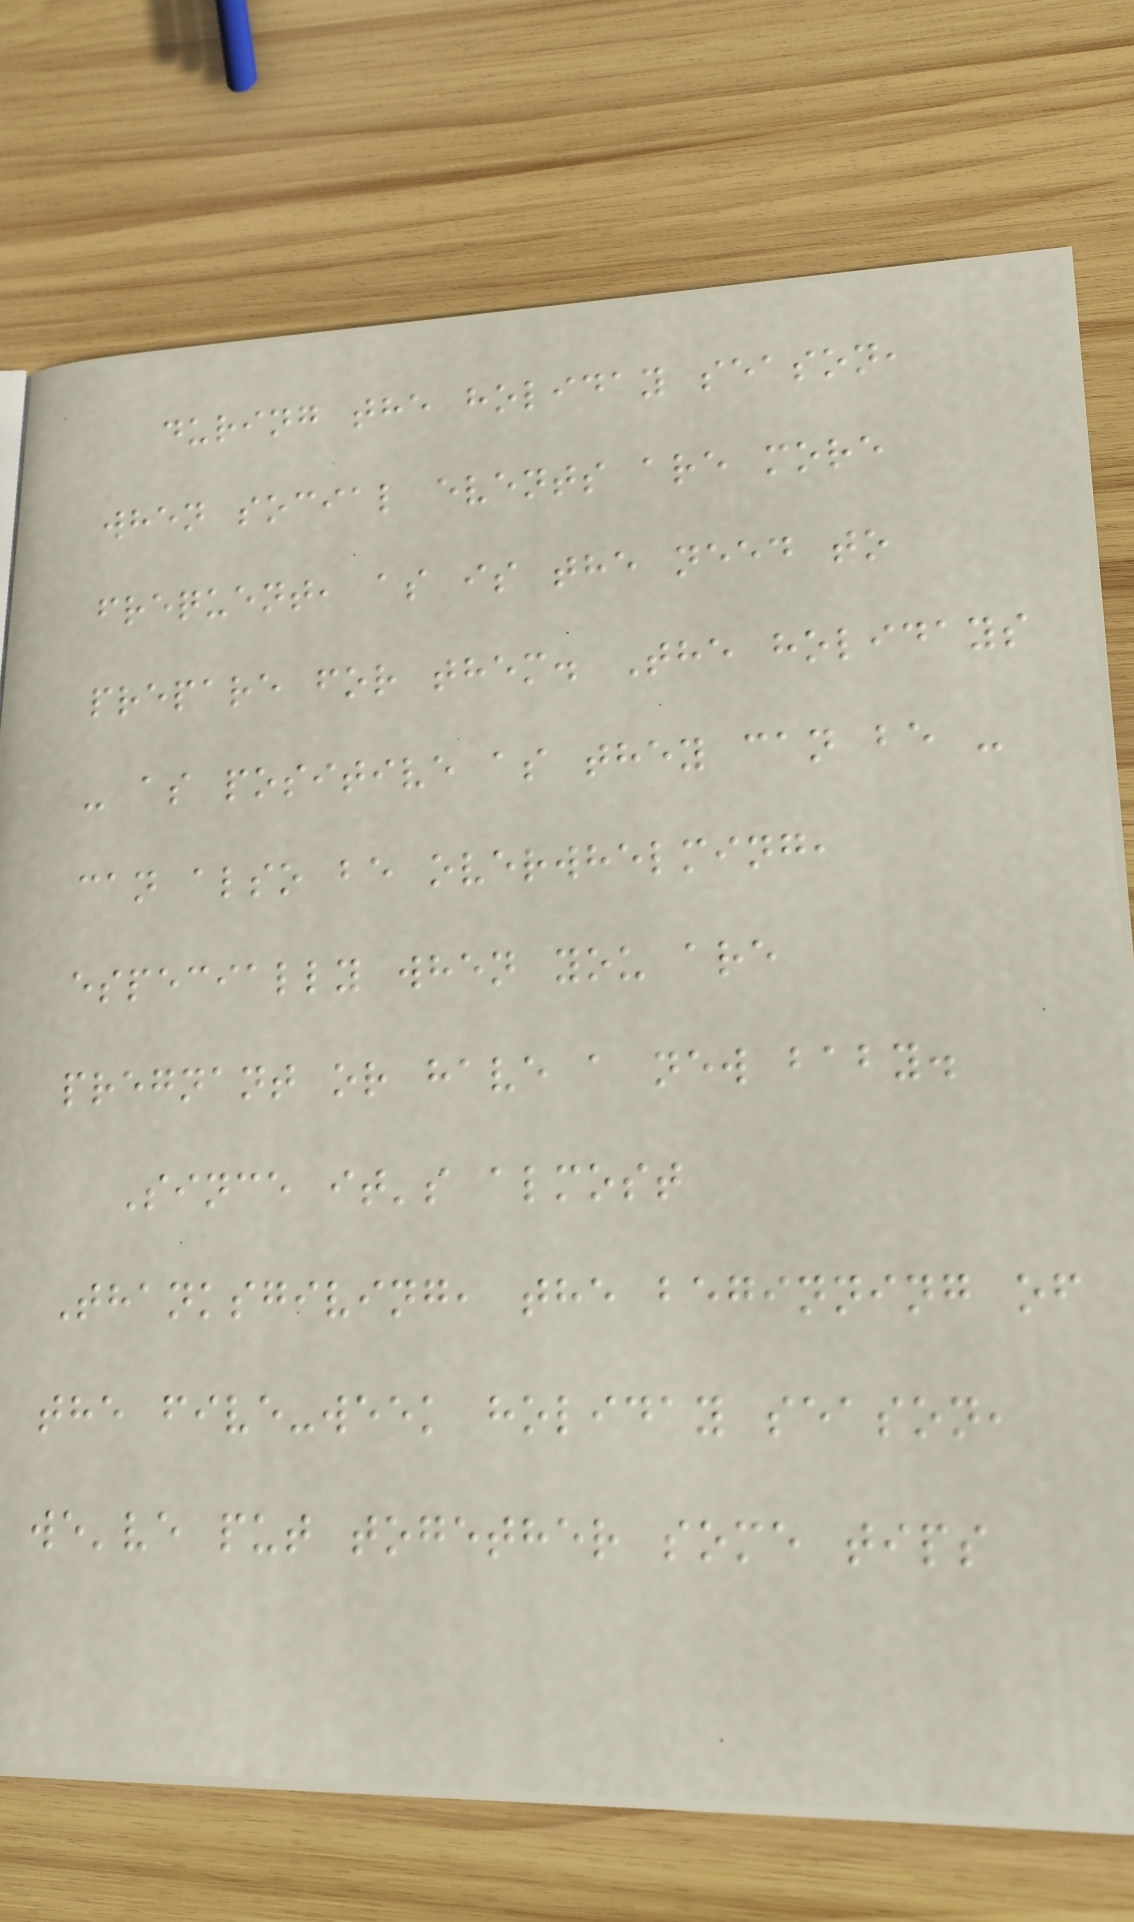during the holiday season,
when social events are more
frequent, as is the need to
prepare for them. The holidays
- as positive as they can be -
can also be overwhelming,
especially when you are
pregnant or have a new baby.
Since it's almost
Thanksgiving, the beginning of
the five-week holiday season,
we've put together some tips
